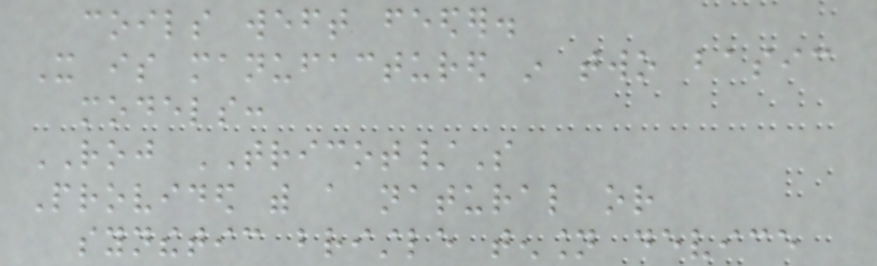coils weft feeder.
It is manufactured in two basic
models:
ROJ TRICOT/S
Provided with a natural or
synthetic bristle tension device
